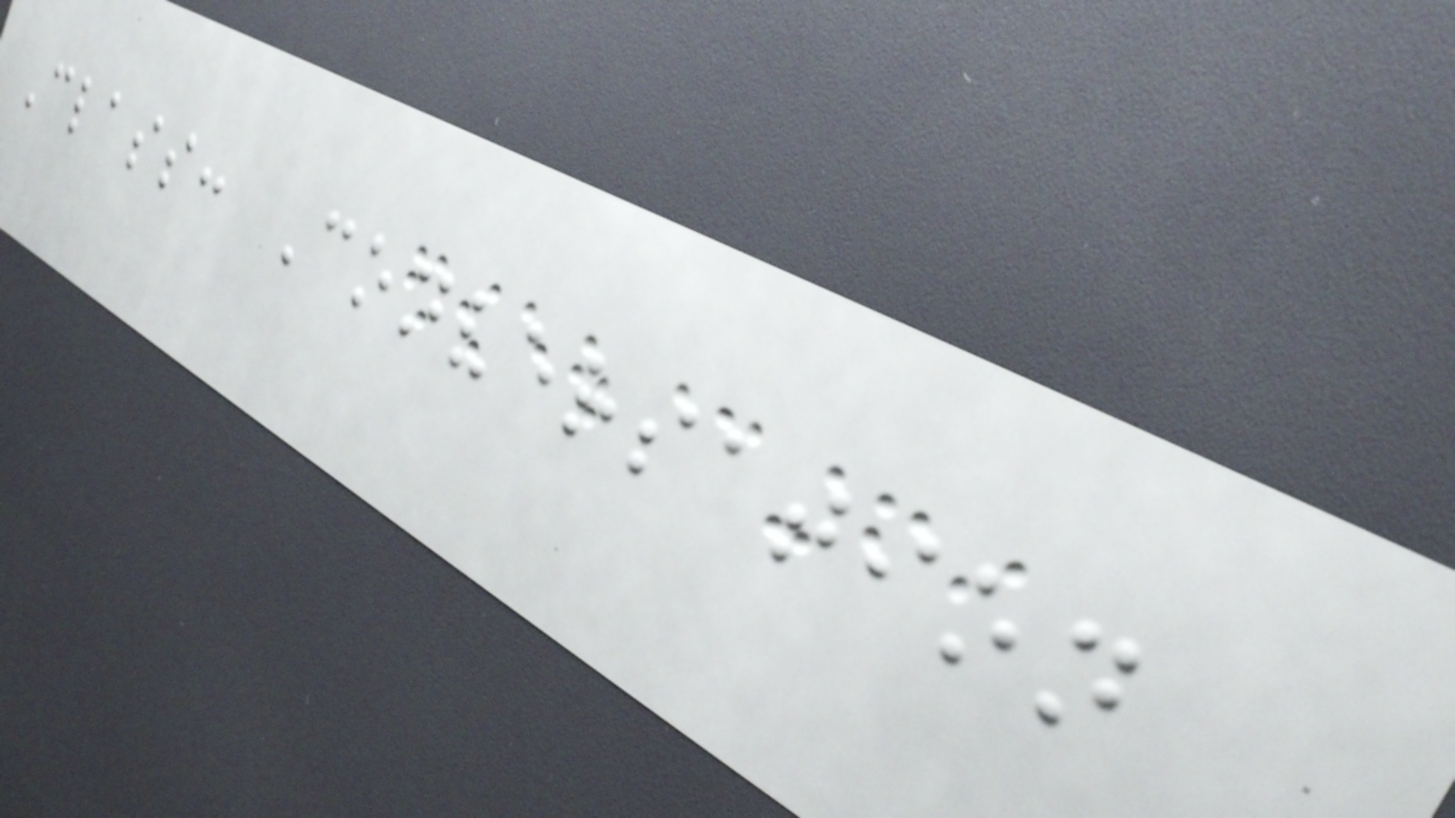Class: Conversation
